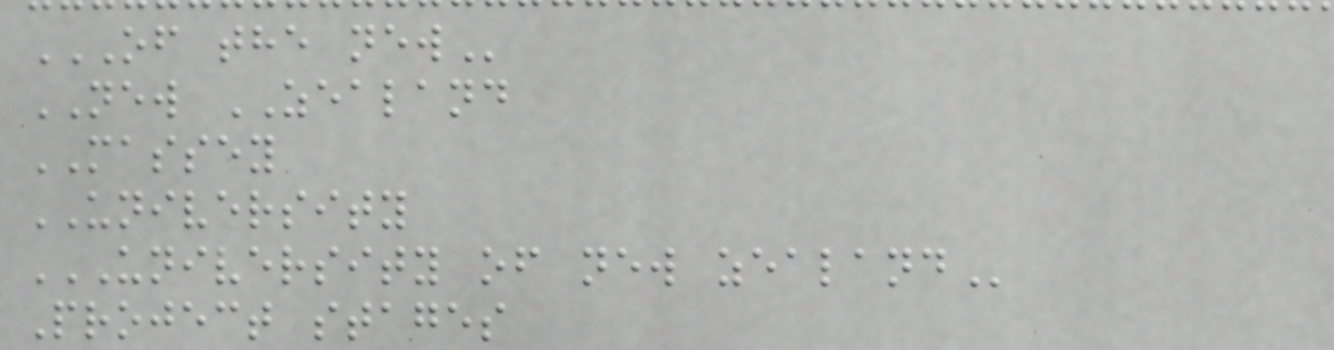OF THE NEW
NEW ZEALAND
MASSEY
UNIVERSITY
UNIVERSITY OF NEW ZEALAND
Project stages
